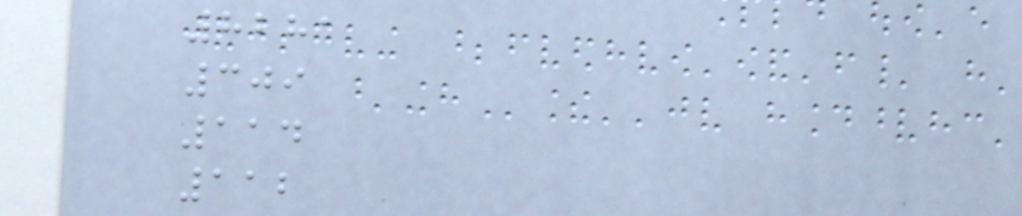8281
309
114
112
